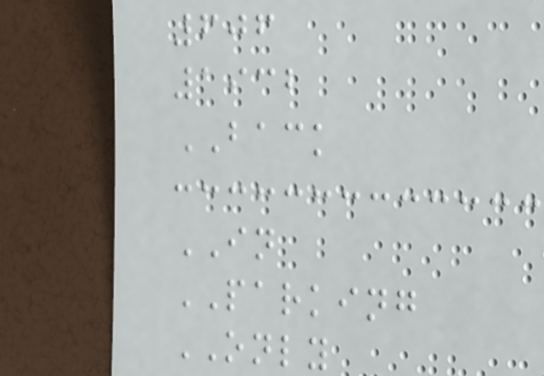606
1932
BACK
IN
PARKING
ONLY
